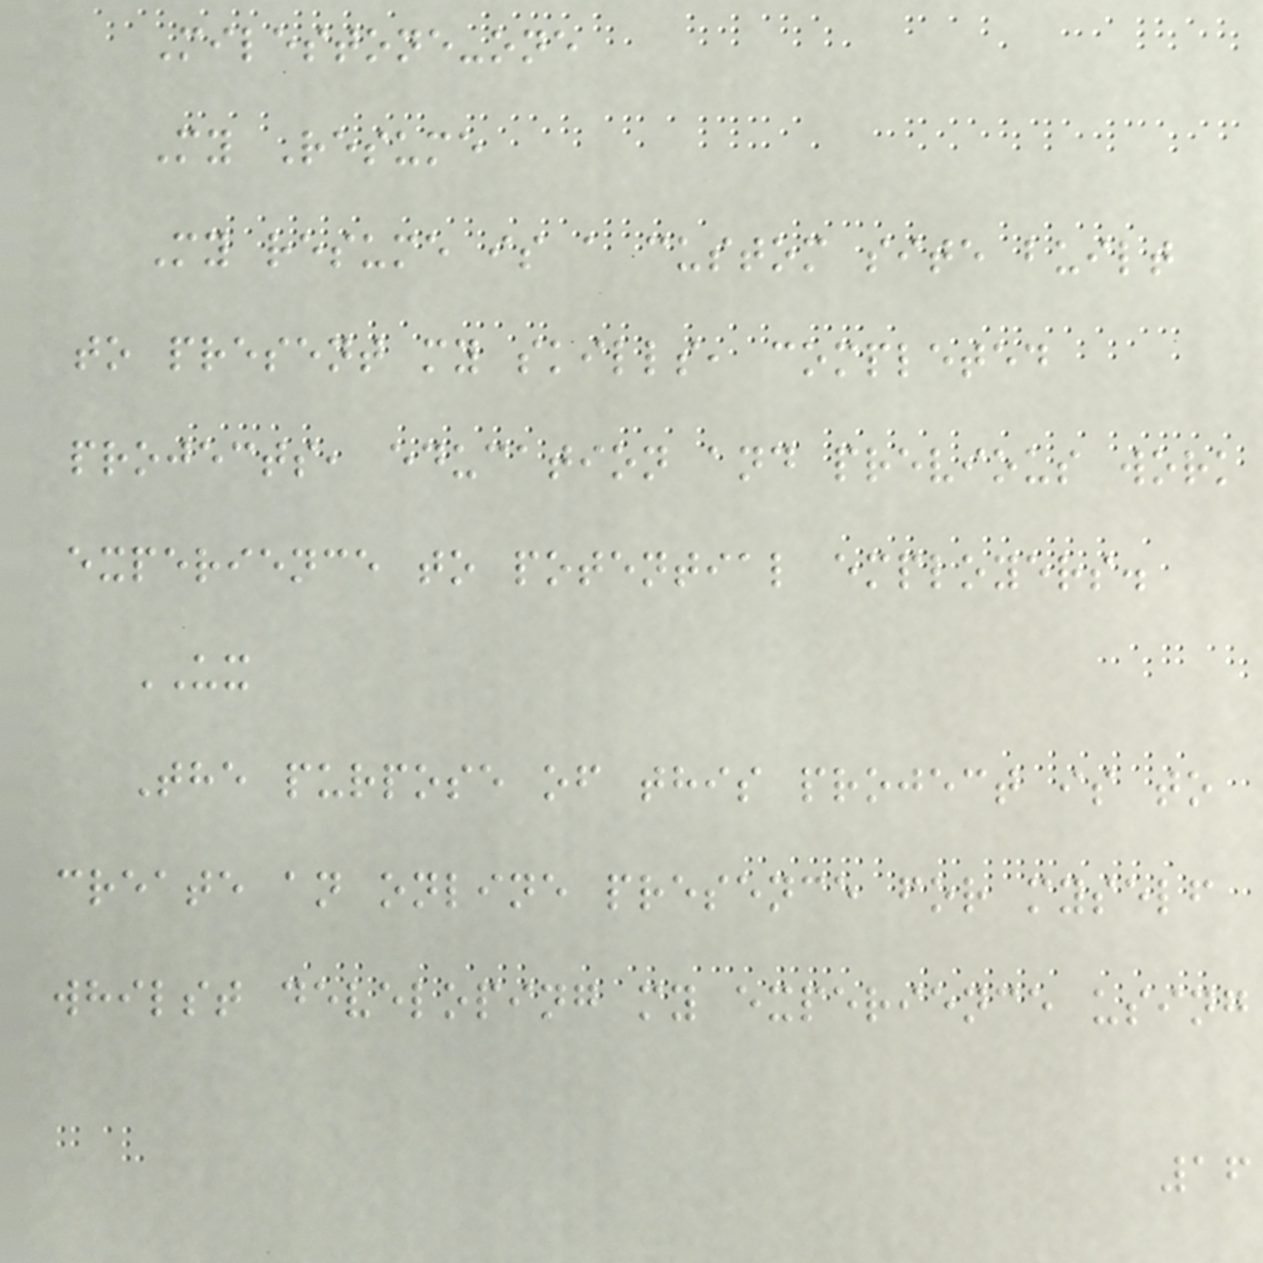Milestone-one
My Resume
My resume is a custom site built
to present my skills, completed
projects, education and previous work
experience to potential employers.
UX
The purpose of this project is to
create an online presence for myself
whilst developing my experience using
16
